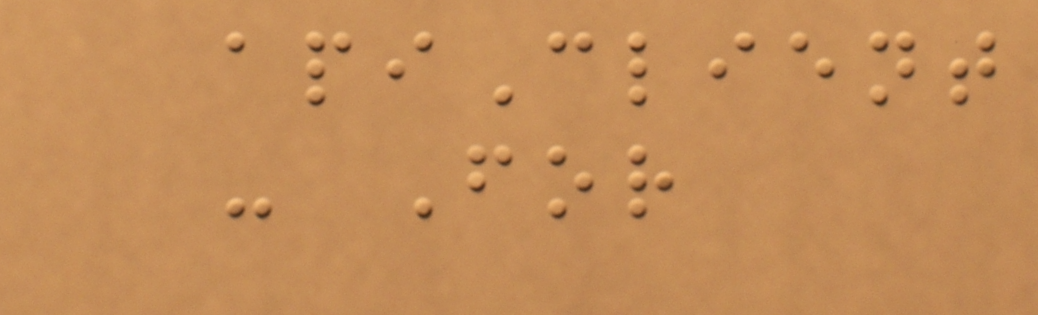apiClient
- For
